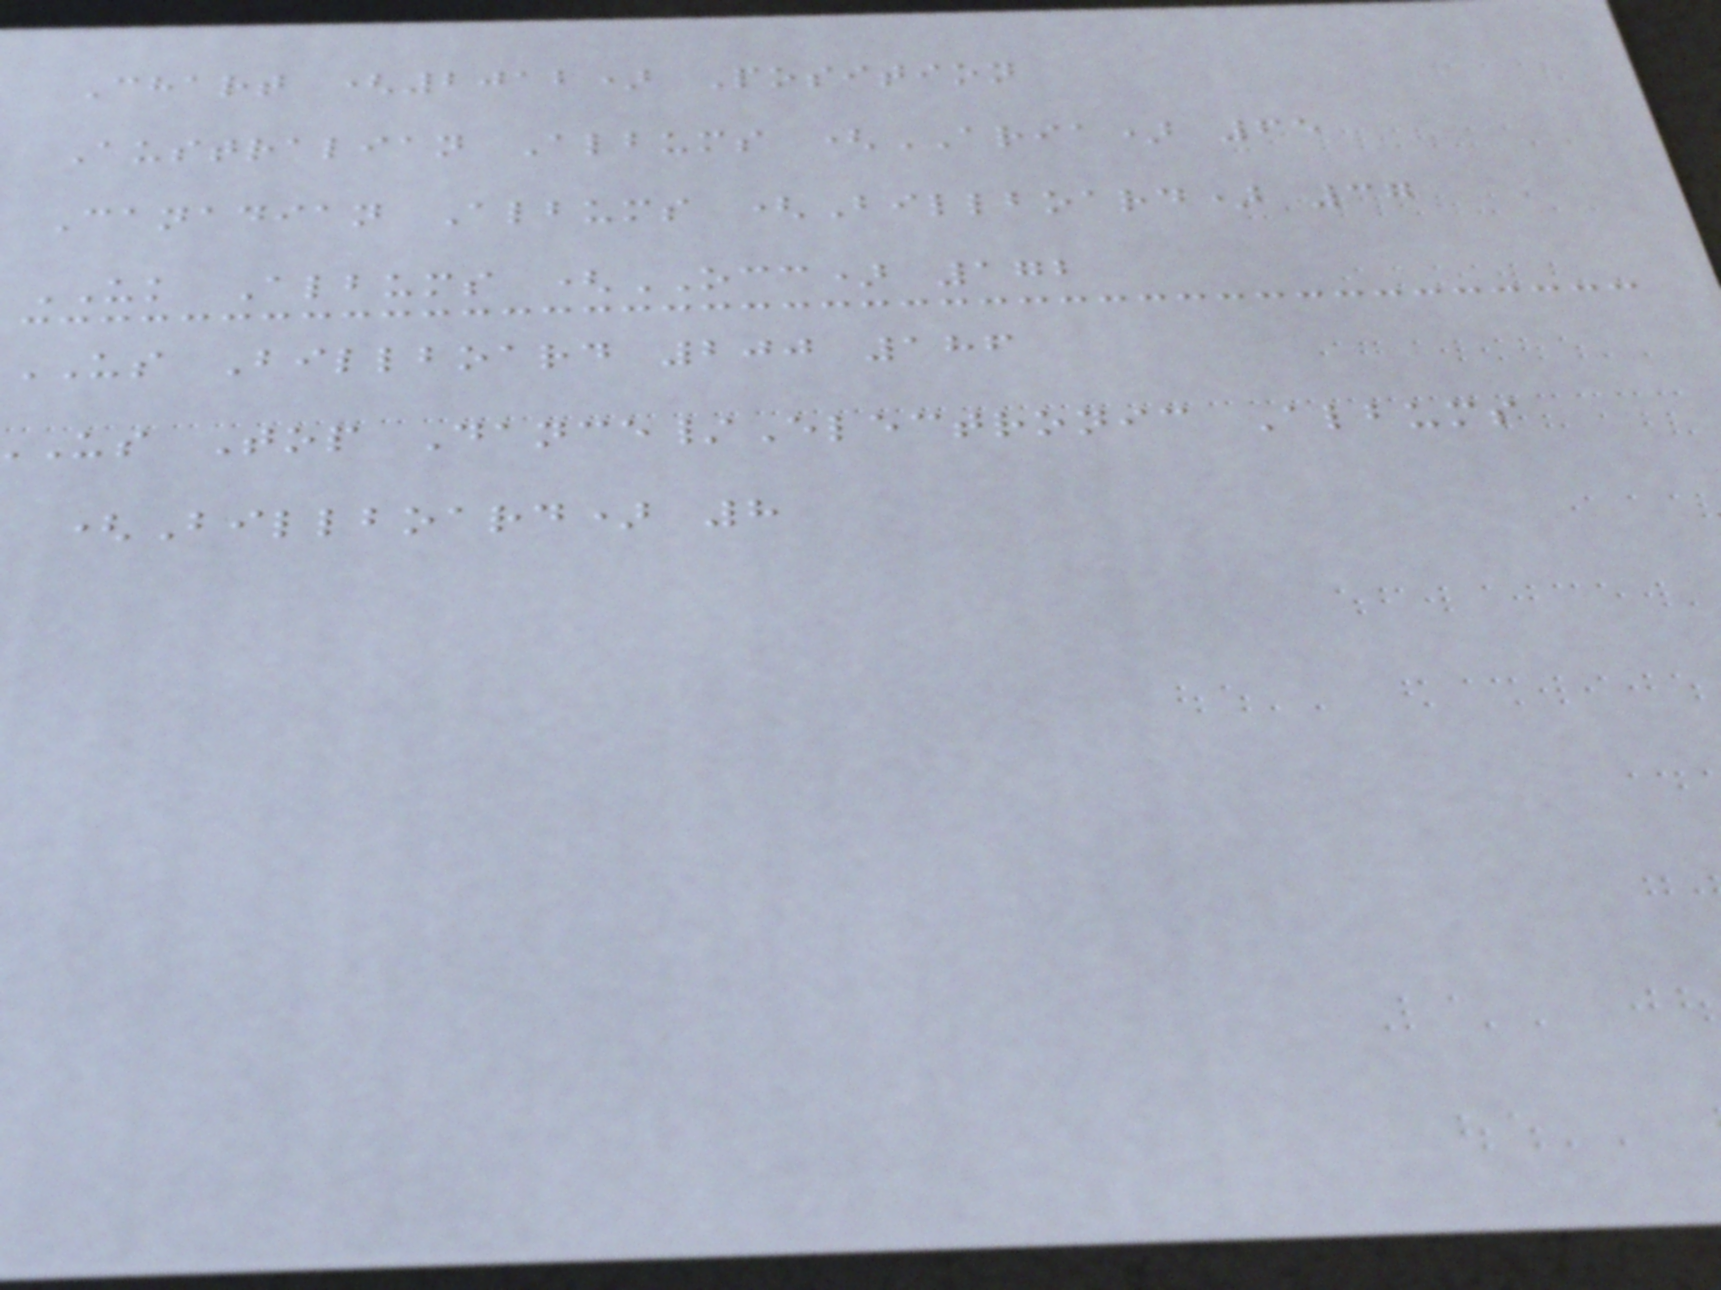Chart (2012) Position
Australian Albums (ARIA) 65
Canadian Albums (Billboard) 37
UK Albums (OCC) 172
US Billboard 200 186
us Top Dance/Electronic Albums
(Billboard) 8
